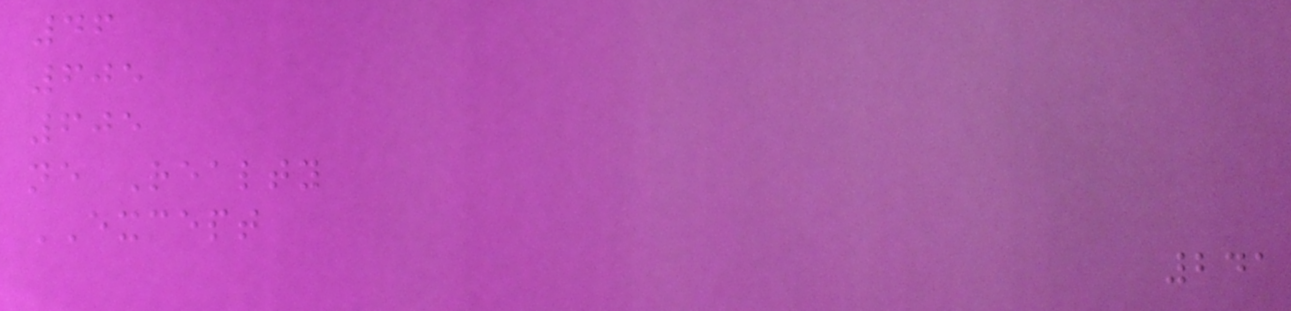46
605
605
ne Realty
EXCEPT
241
